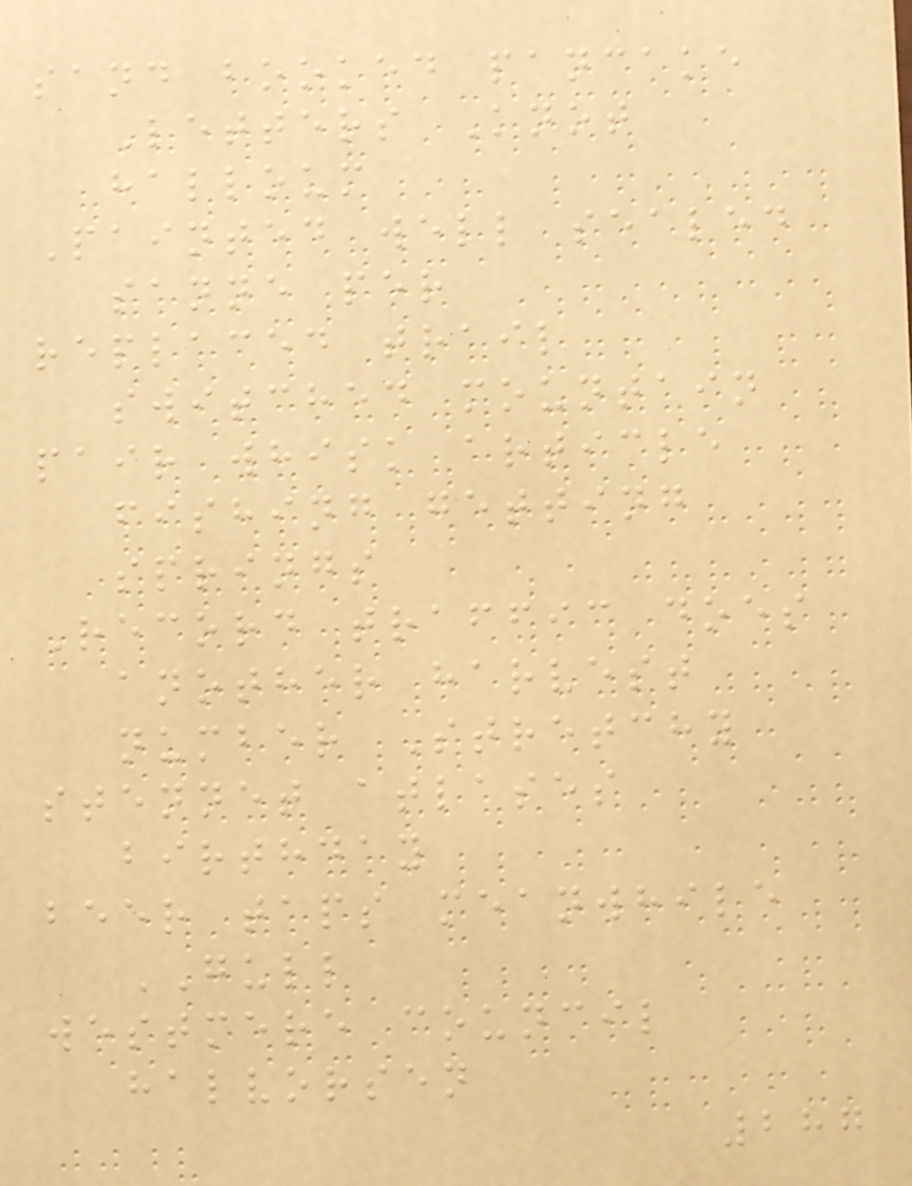sand booked pancake
Letters Knot
halloum
Painted well sealed
sanne per
replaced trail
switched mountain
pair whisk article
fishing getting
springs
Record traffic does
another harvest
number Stretchy
stennet atlases
birthday
beer taps meanwhile
GULL
westmere council
halvorsen
287
